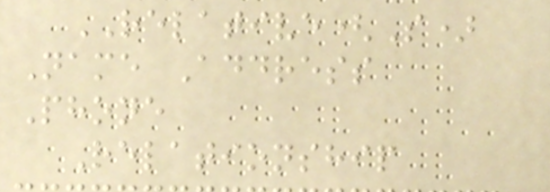RELATIVE(S)
Name Address
Phone
Relationship
